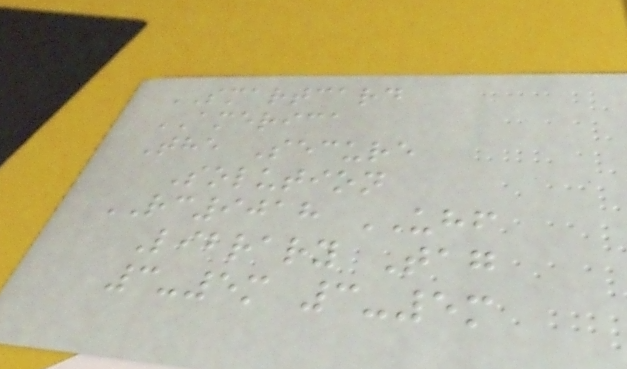SMARTCARD
AMERICA
The Secure
Solution
RC9018 UHF
Library Tag
3-5m 3-5m
